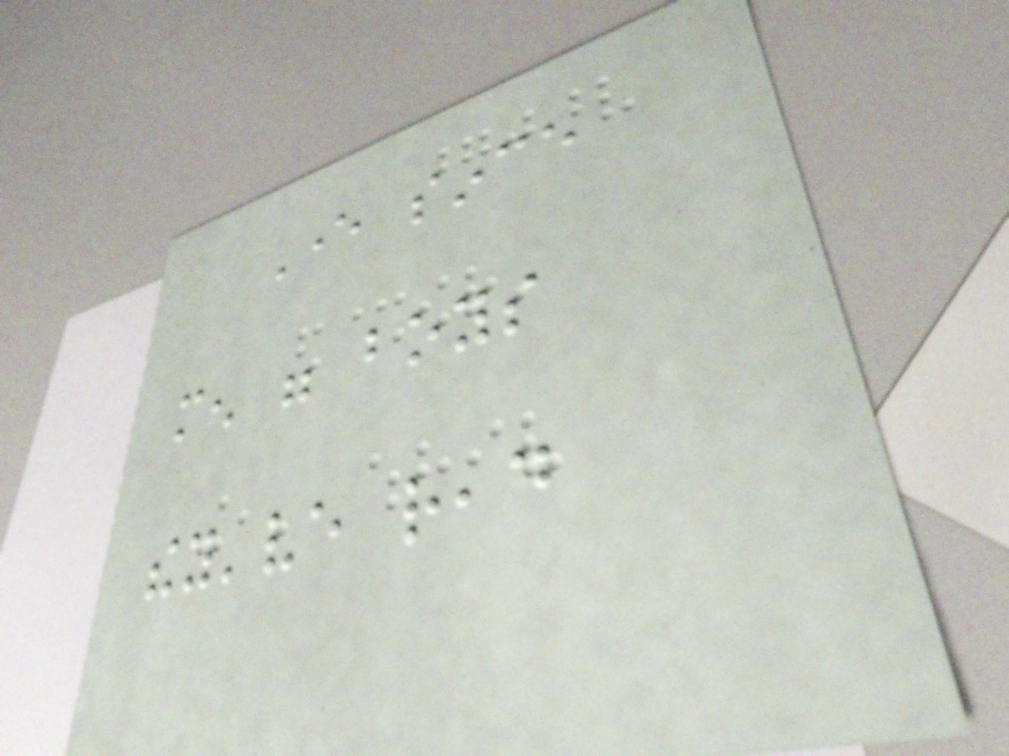Ever since
men were boys
they've read
